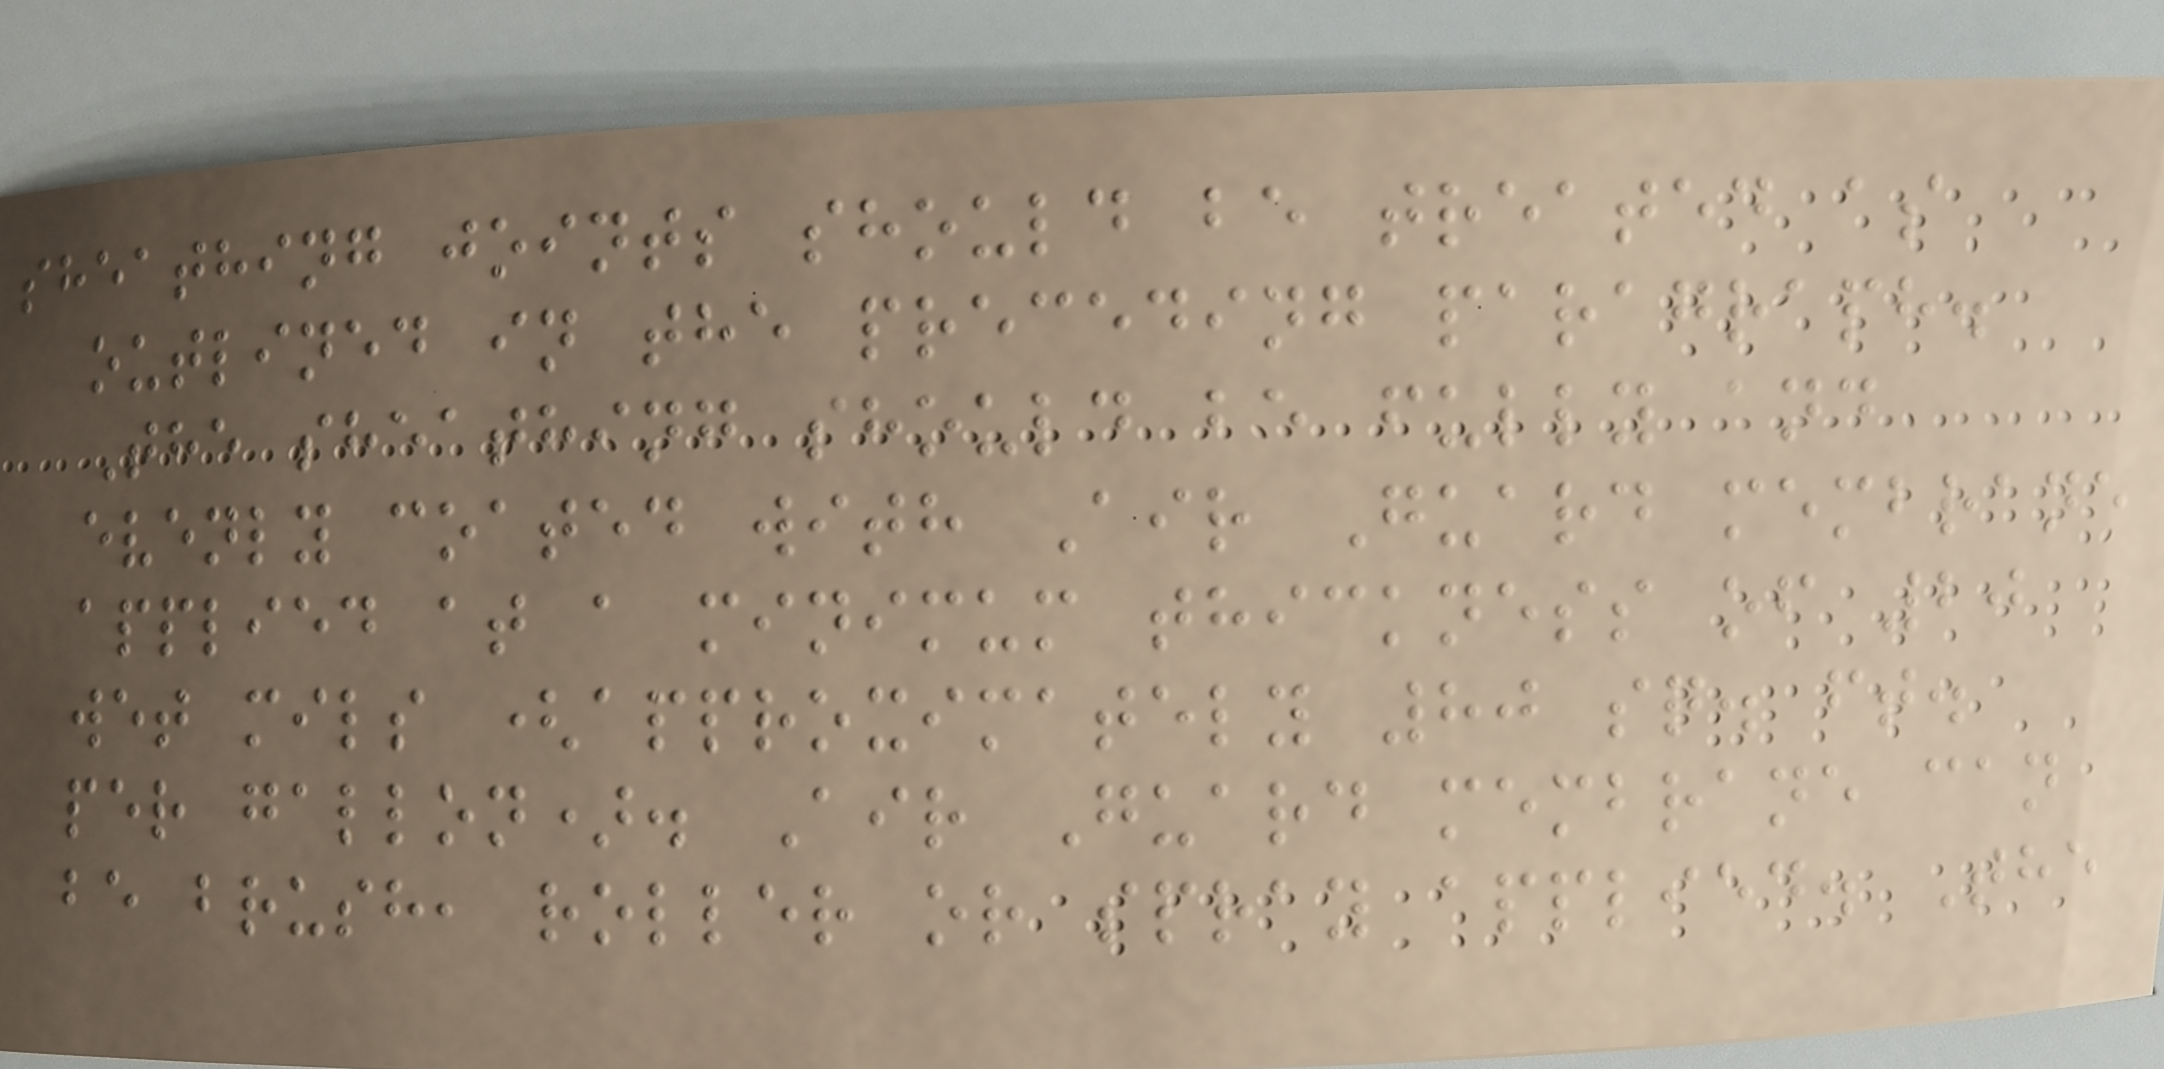sheathing joints should be treated as
outlined in the preceding paragraph.
The sheathing should be fully and
evenly coated with Air Guard membrane
applied at a minimum thickness of 20
wet mils (approximately 80 sq. ft.
per gallon). Air Guard membrane can
be brush, roller or spray applied. The
